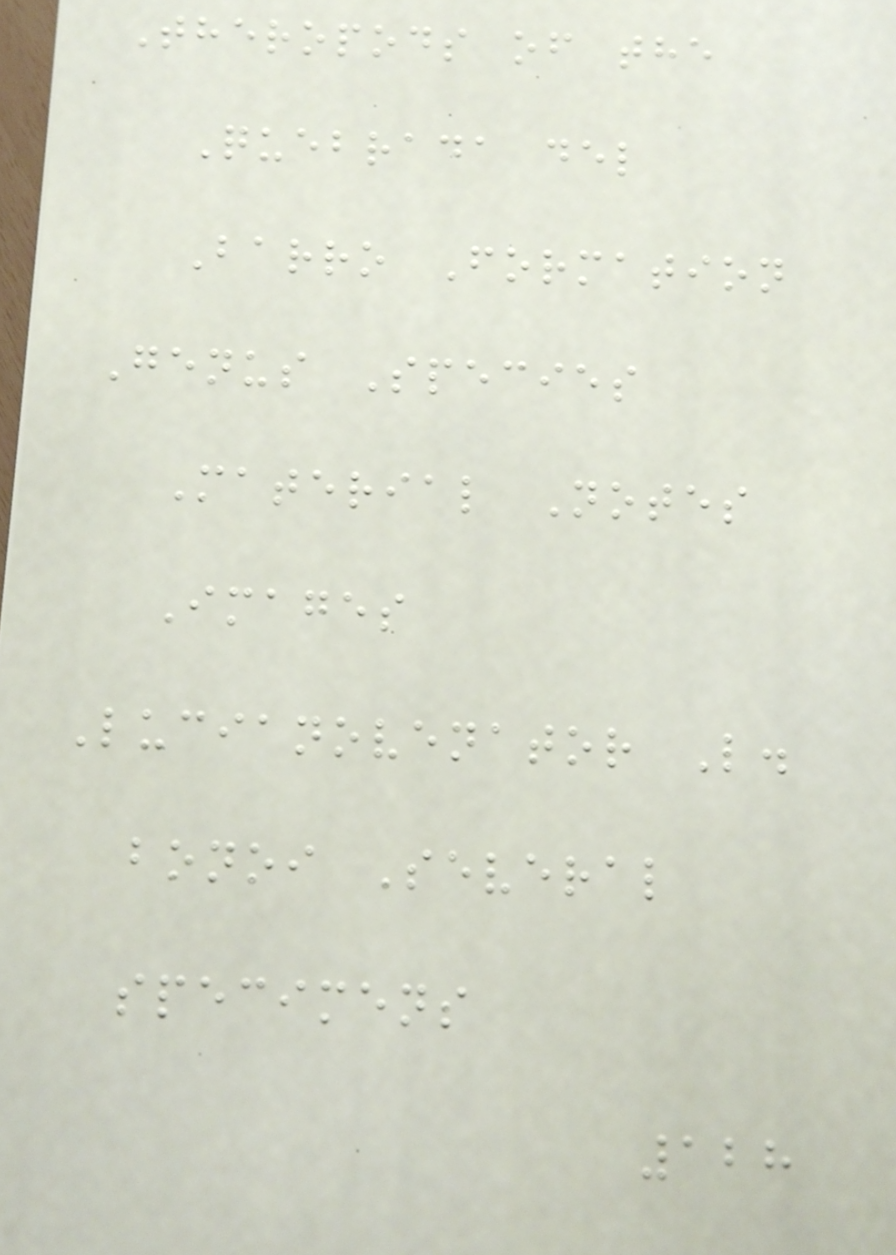Theropods of the
Quebrada del
Barro Formation
Genus Species
Material Notes
Images
Lucianovenator L.
bonoi Several
specimens
128
